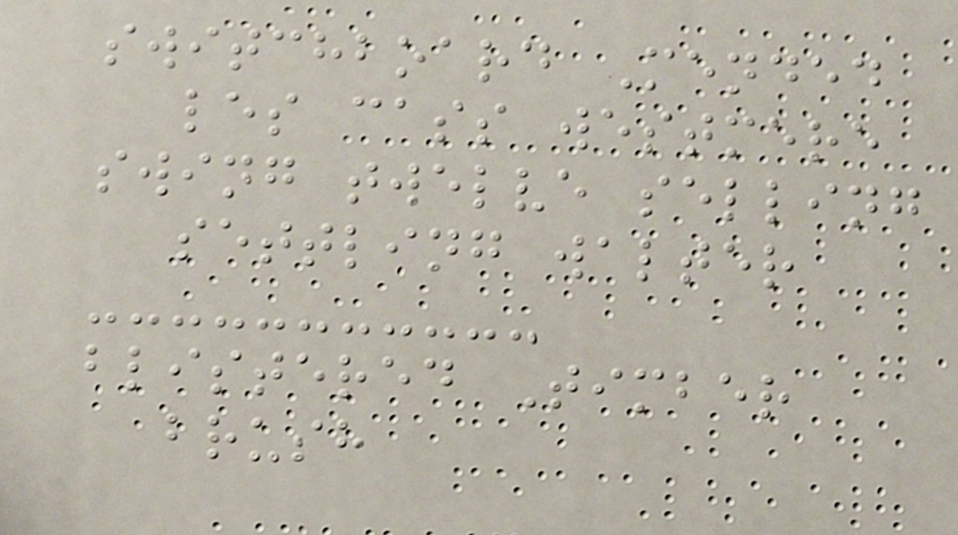switchboard Mended
les cass westmere
swing twelve selling
settling walter
blistered Timber
brush
